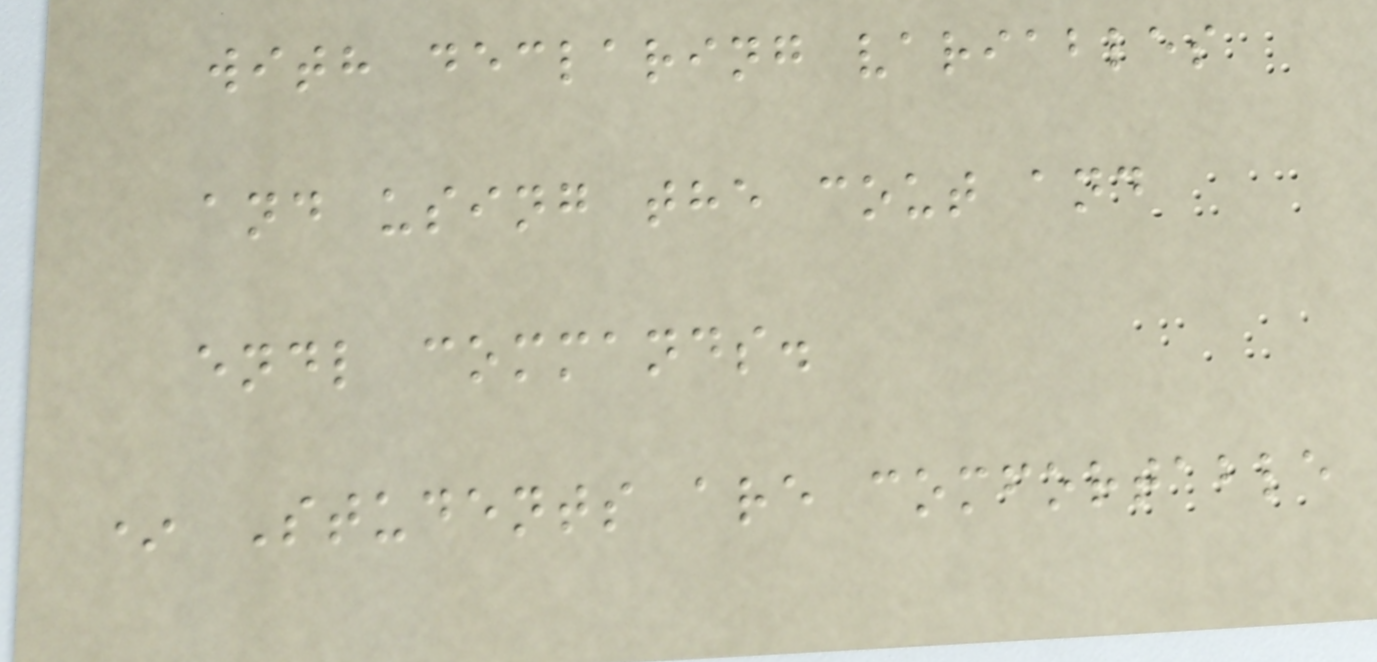with declaring variables
and using the cout and
endl commands.
* Students are comfortable
